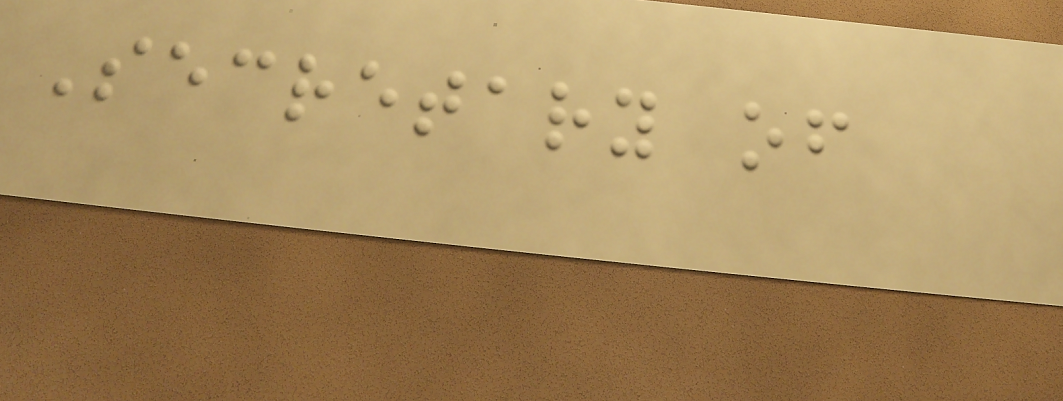Secretary of
